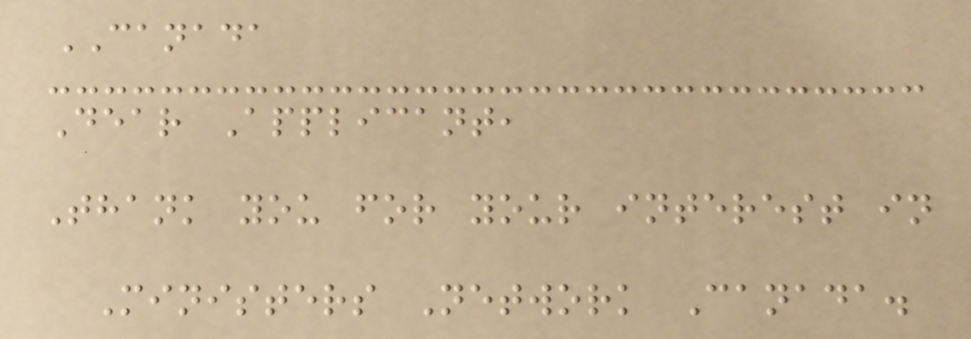CANADA
Dear Applicant,
Thank you for your interest in
Ministers Network Canada.
